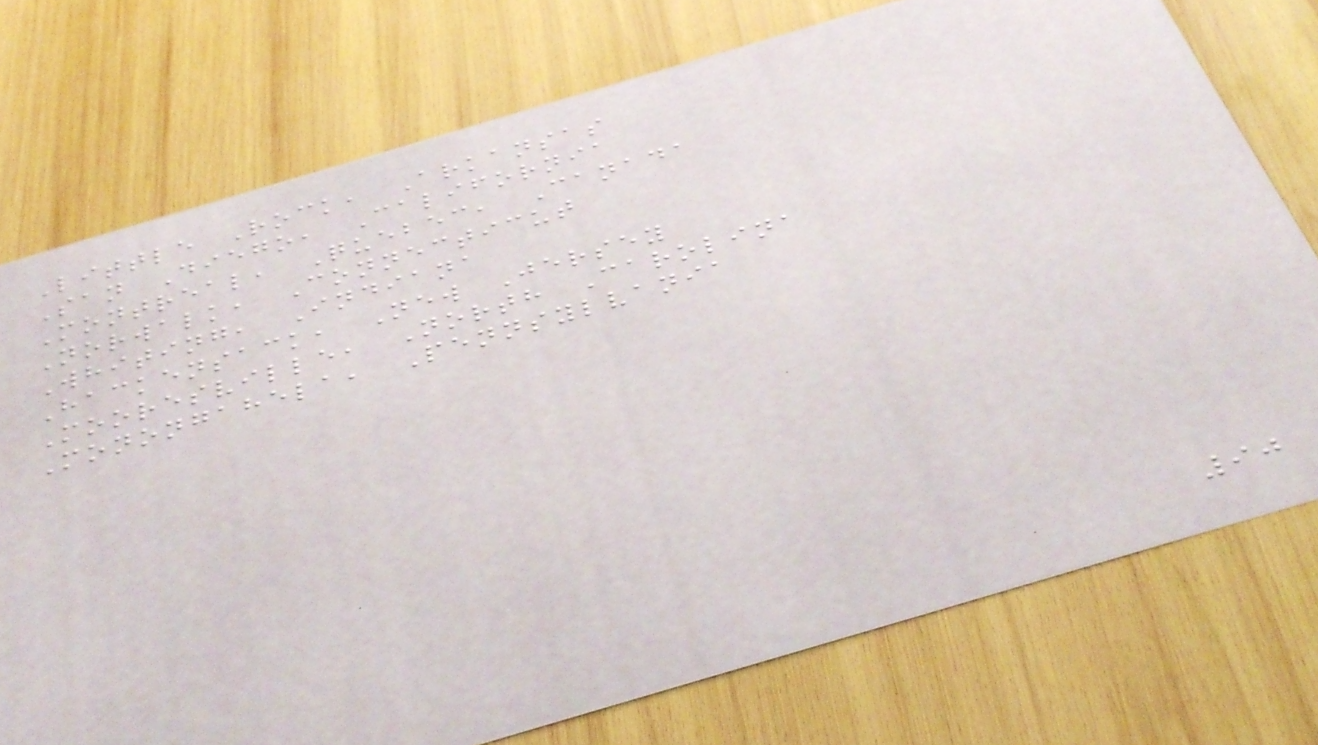Little Rock, Arkansas
San Diego, California
Montreal, Quebec, Canada
Norwalk, Connecticut
Whiting, Indiana
Hackensack, New Jersey
Mooresville, North Carolina
Monongahela, Pennsylvania
90
